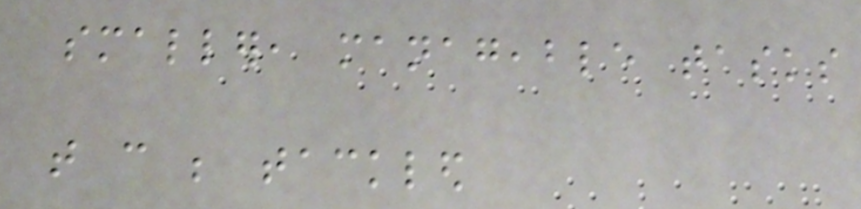smaller, manageable tasks
that can be tackled
